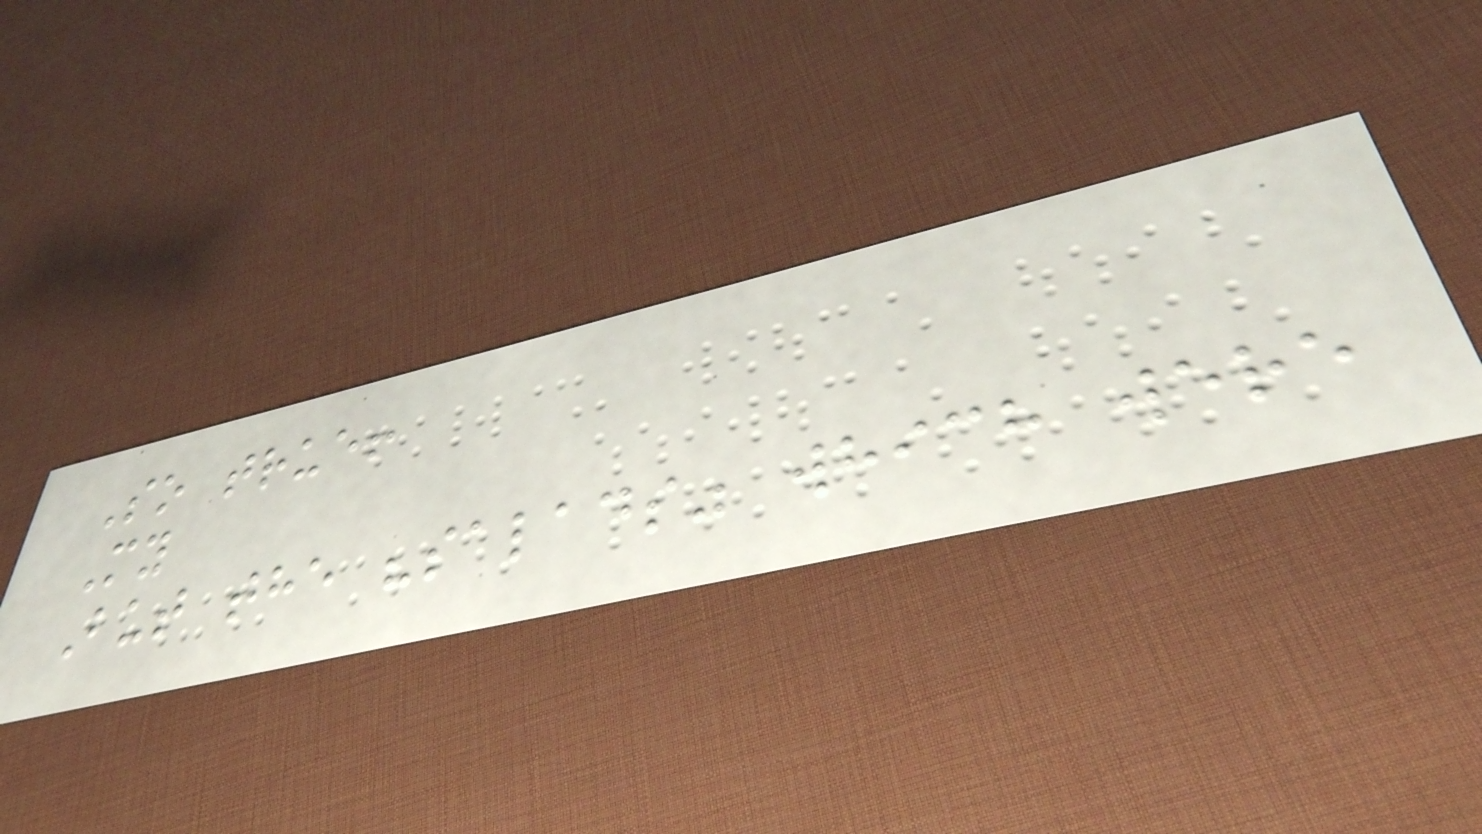So true!
My
But the "salads" which were
